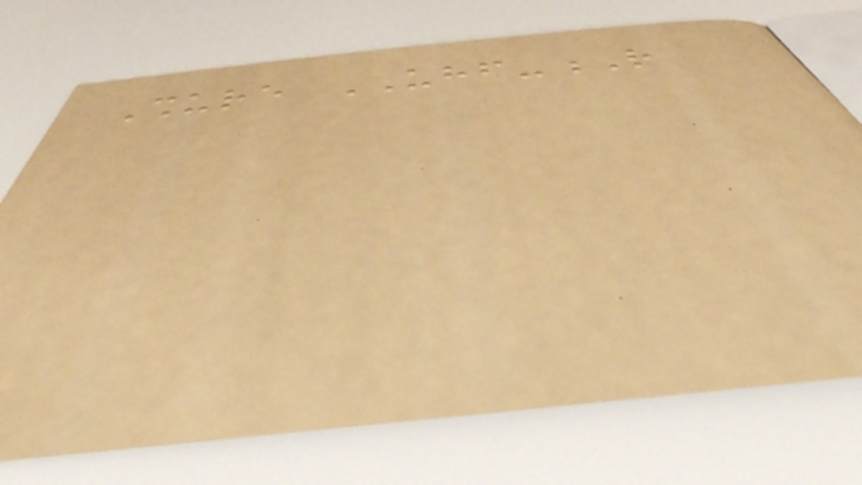Shure UHF-R
